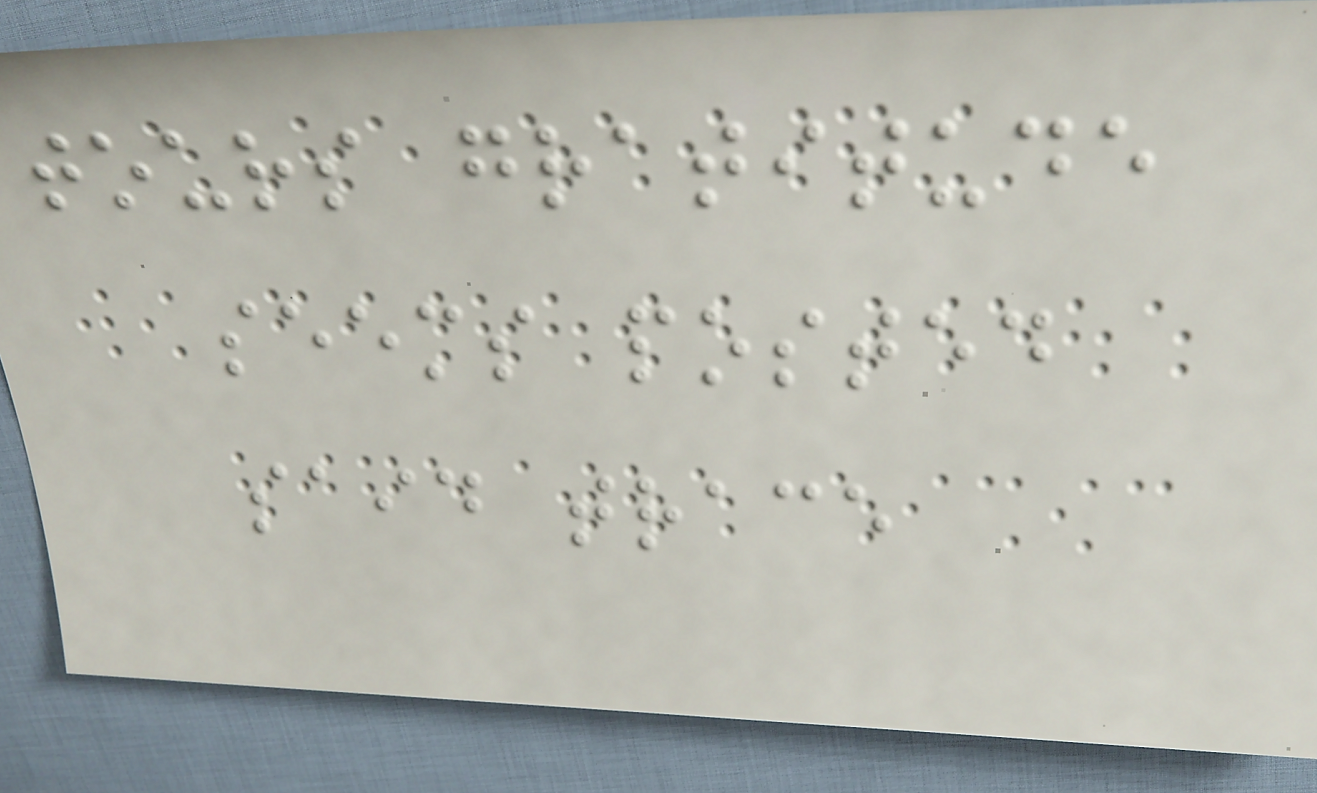tours gratitude
seems posted
said trace
